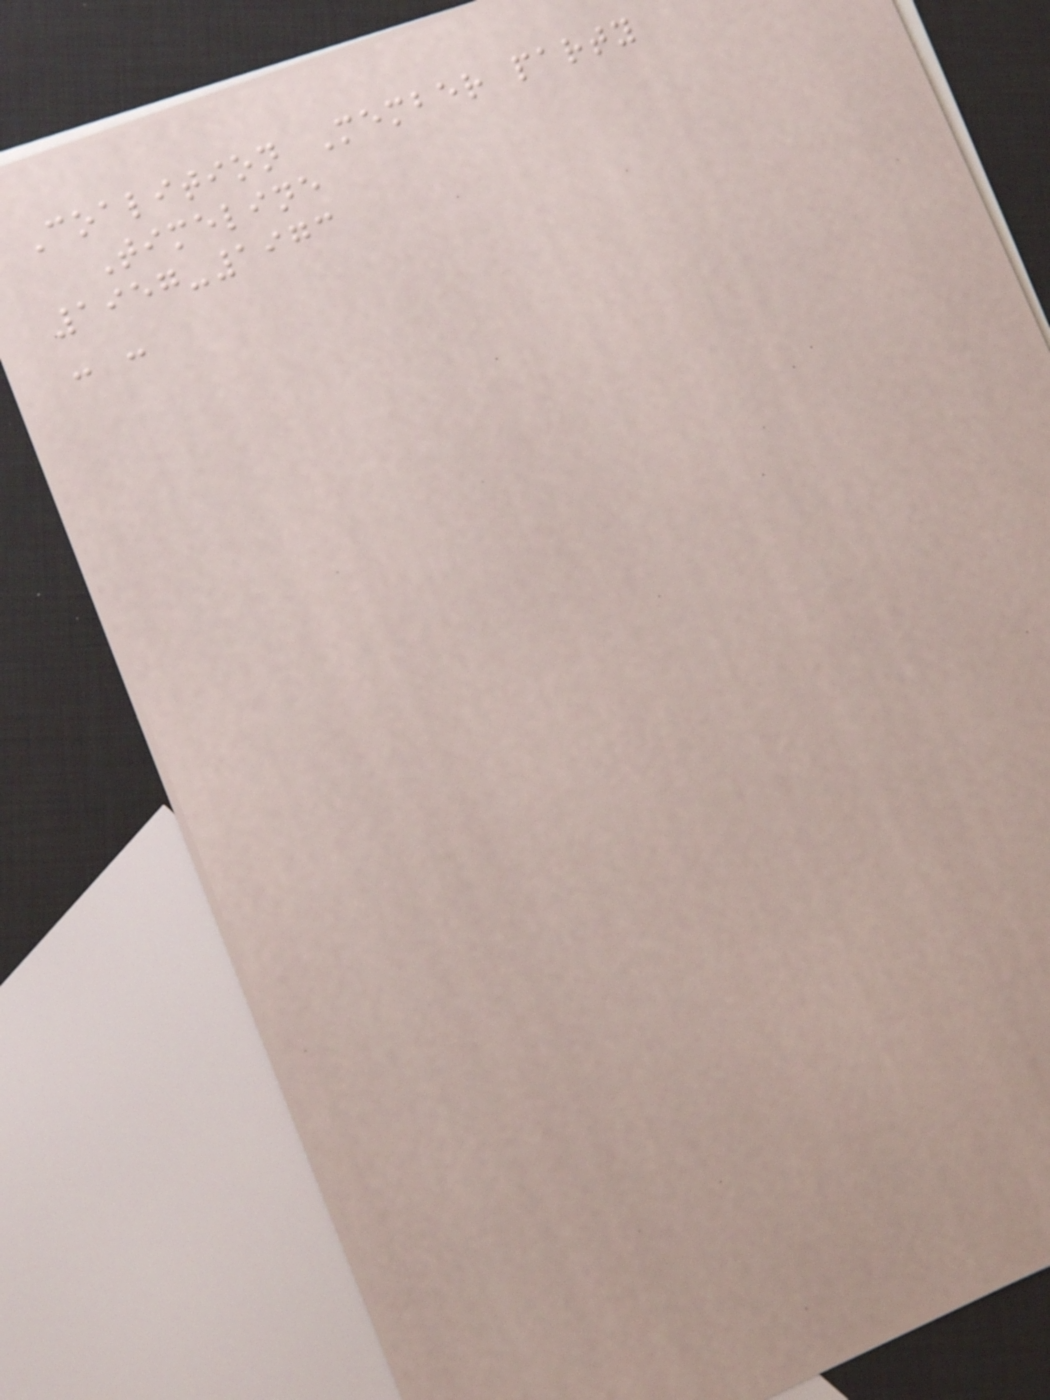Coalition Member party
Timeline
1957-1973
- -
